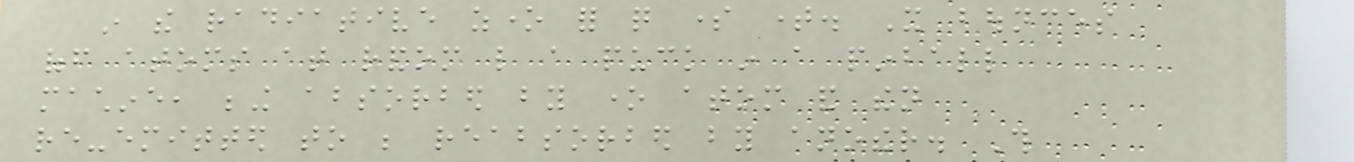in the radiative zone for quite some time. It bounces
off atoms at random like a puck in a pinball
machine, being absorbed by one atom and then
re-emitted to be reabsorbed by another. This
